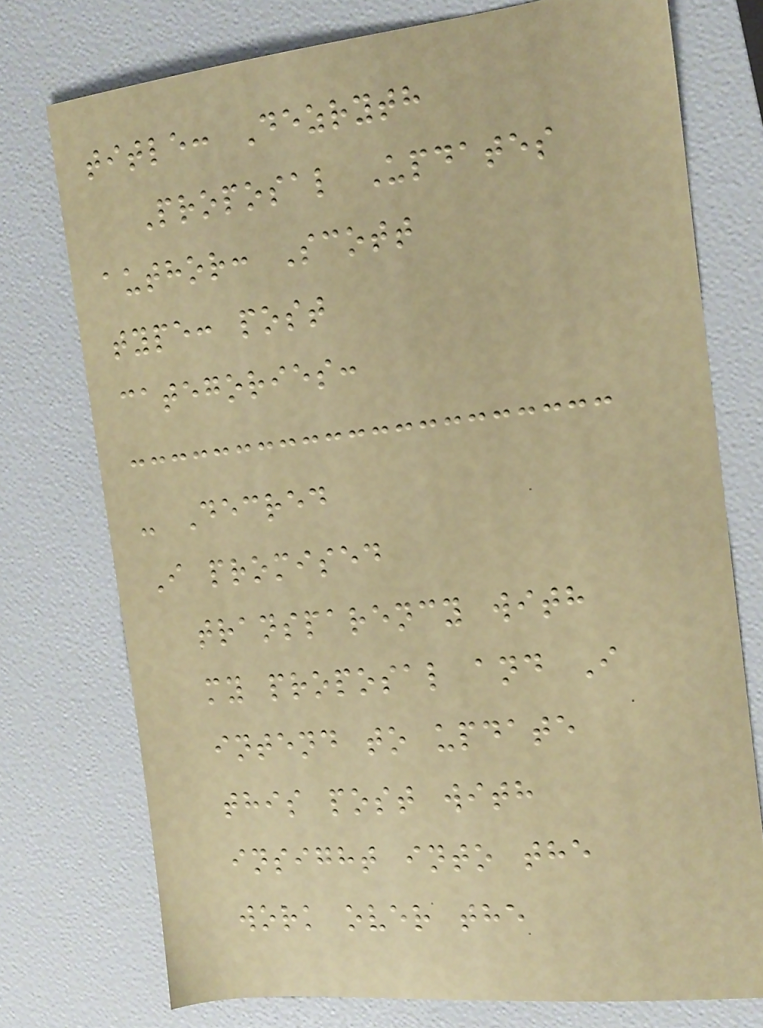title: Dezryth
Proposal Updates
author: Scott
type: post
categories:
- Decred
I promised
transparency with
my proposal and I
intend to update
this post with
insight into the
work over the
